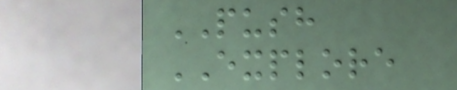PUSH
EXPLORE
